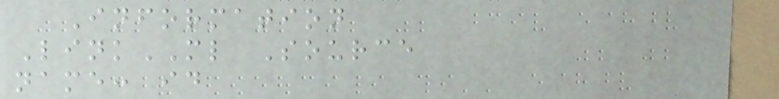Information
LinkML Source
name: id
